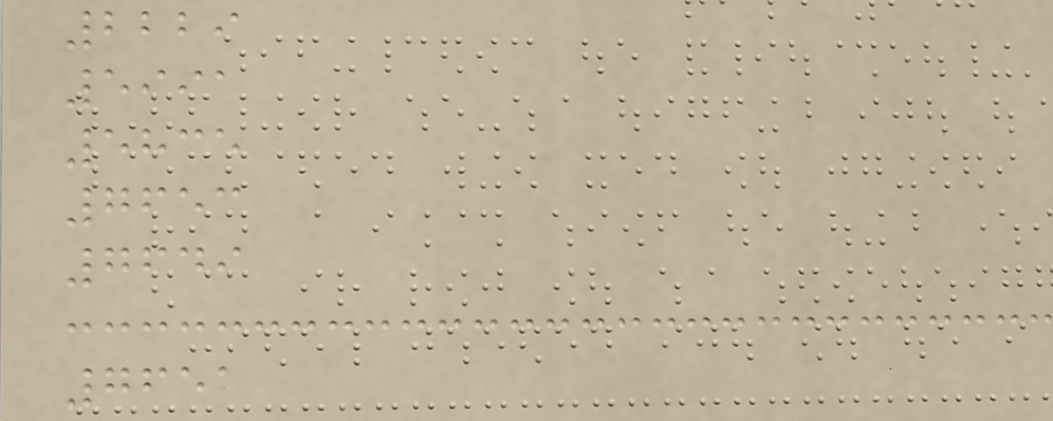2229
5991
5835
7653
7649
7651
